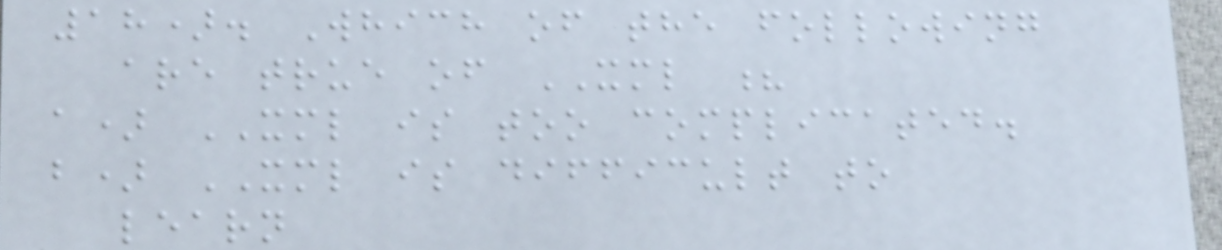18). Which of the following
are true of XML ?
a) XML is too complicated.
b) XML is difficult to
learn
